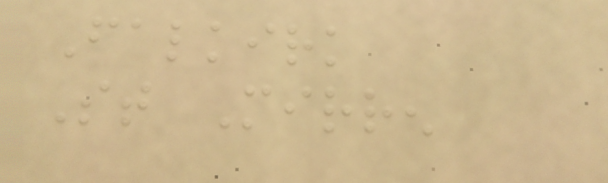Falkirk
St Mirren
